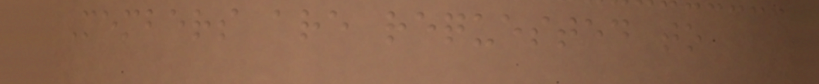Members are requested to
